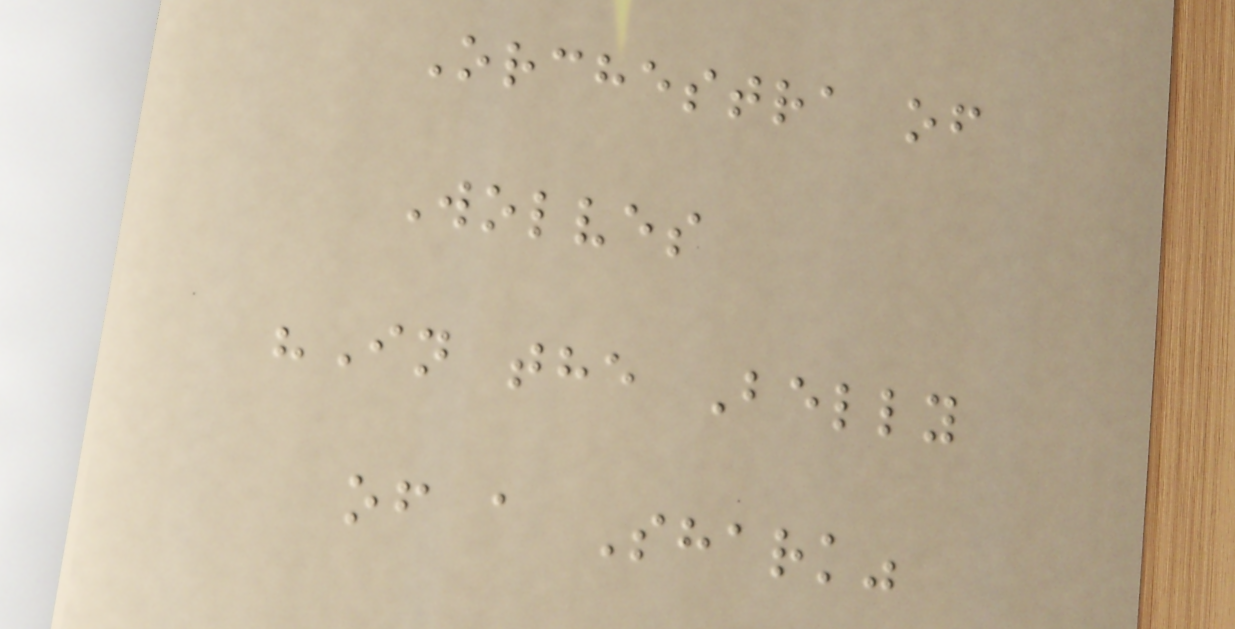Orchestra of
Wolves
"In the Belly
of a Shark"
